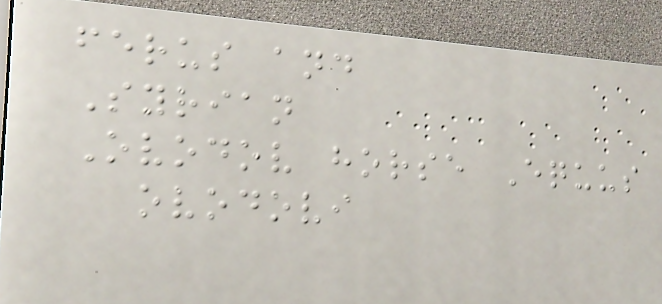ferus and
Syrian
Ovodov horse Equus
ovodovi
